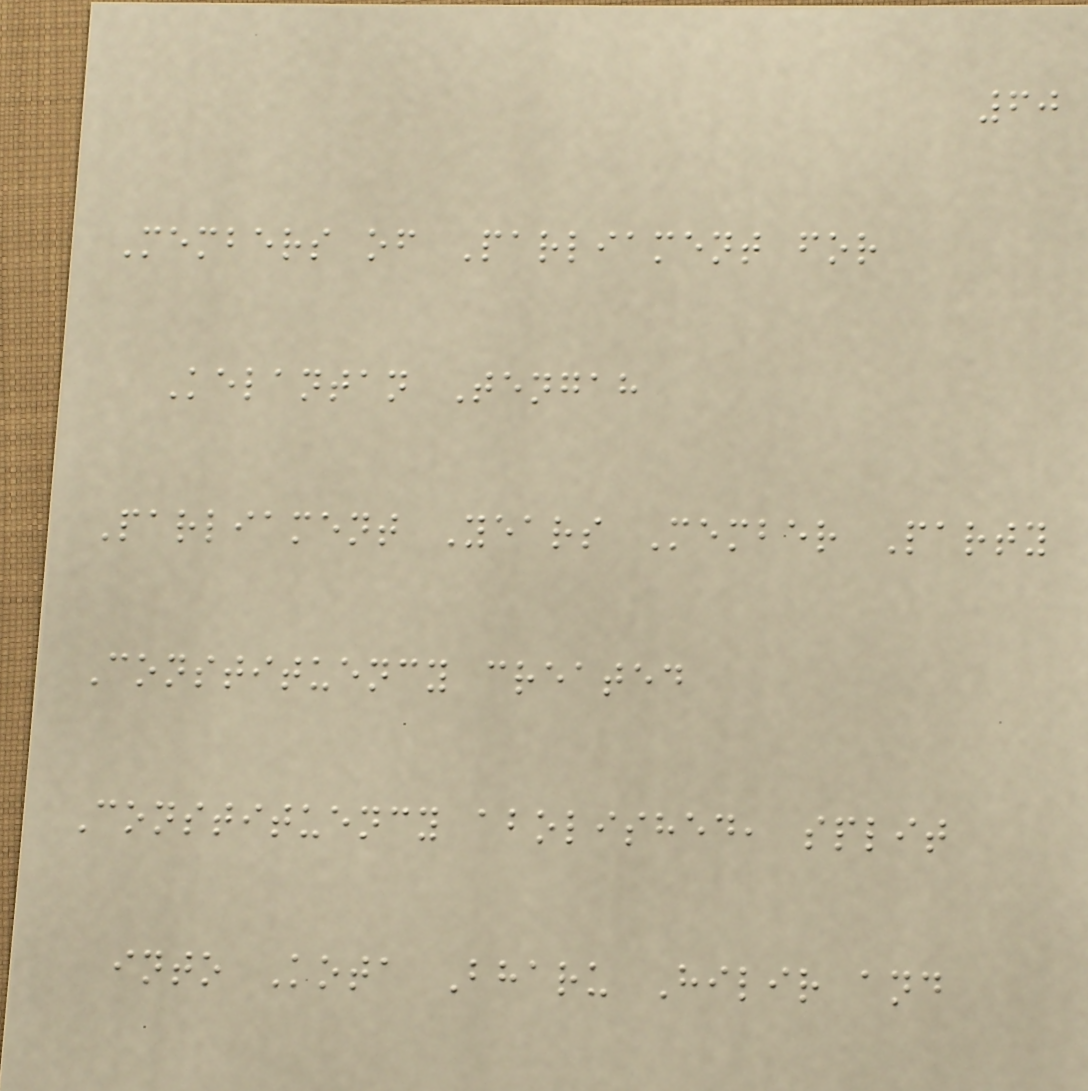60
Members of Parliament for
Kelantan Tengah
Parliament Years Member Party
Constituency created
Constituency abolished, split
into Kota Bharu Hilir and
